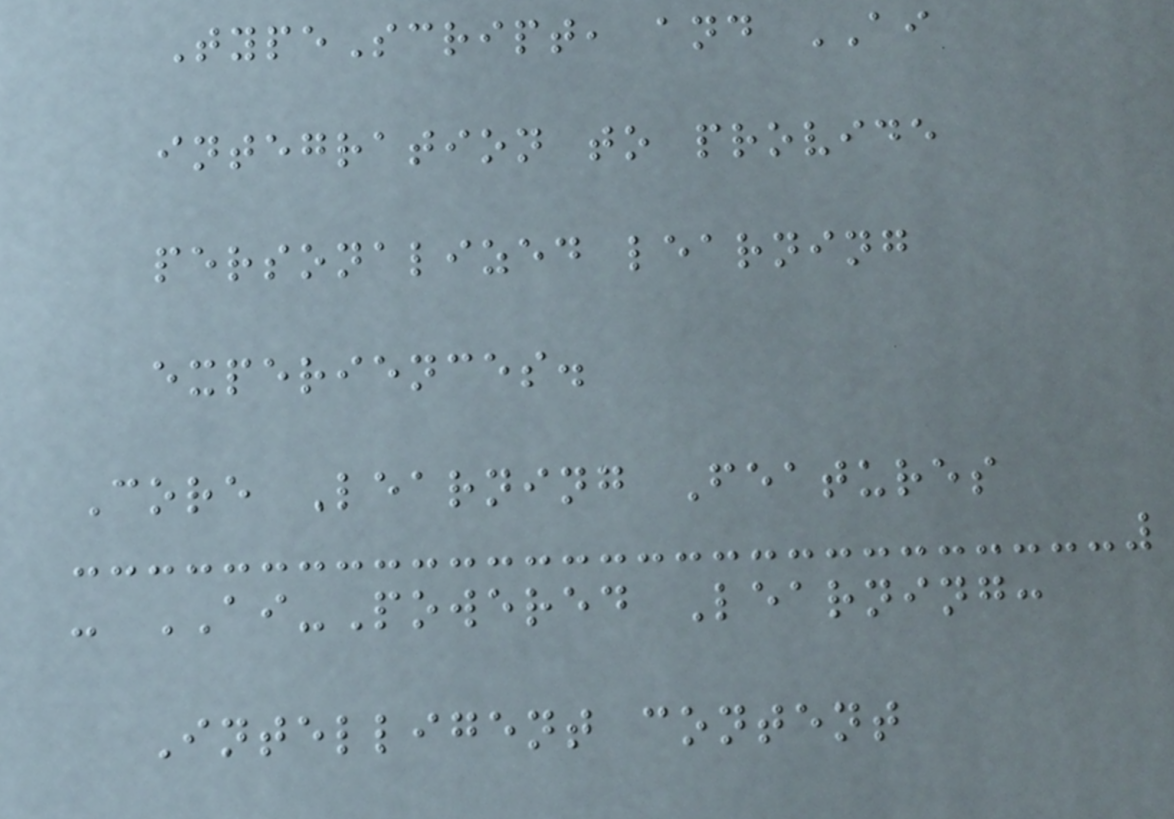TypeScript, and AI
integration to provide
personalized learning
experiences.
Core Learning Features
- AI-Powered Learning:
Intelligent content
